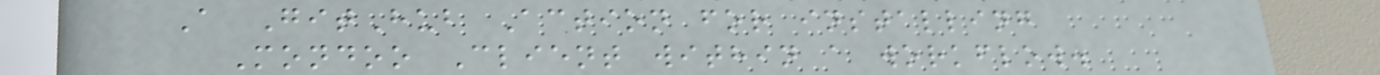A GitHub Action for installing
Mondoo Client within a workflow.
